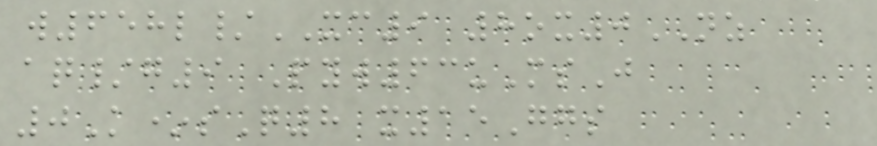w658l/XC9 8ox0NZ
aq/g9 Pyw63uMsJ
0K*sQ8 x15Ggs
